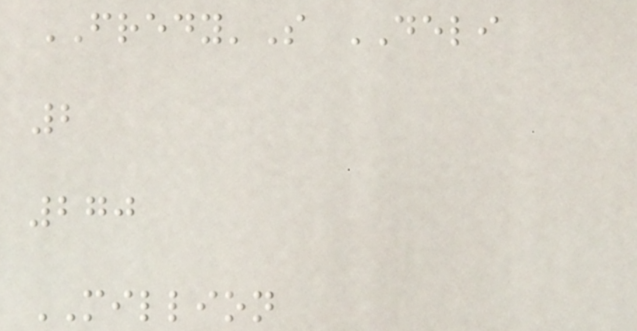FREDY'S DELI
2
270
MILLION
